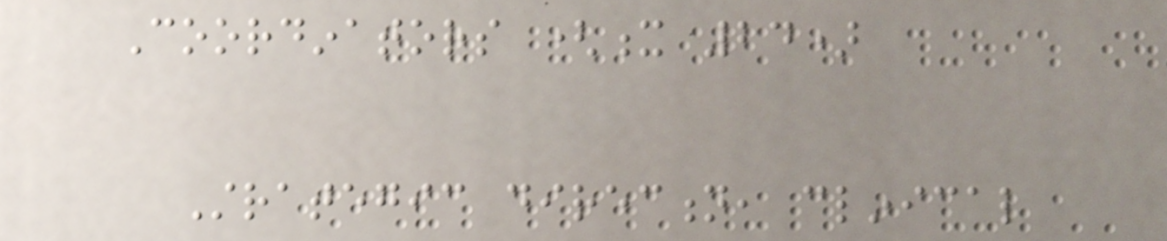Coordinators (x 24)
Strategic direction, clinical
